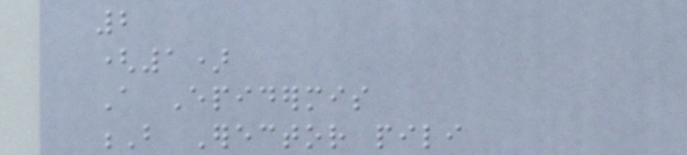2
(1)
A Epidermis
B Erector pili
